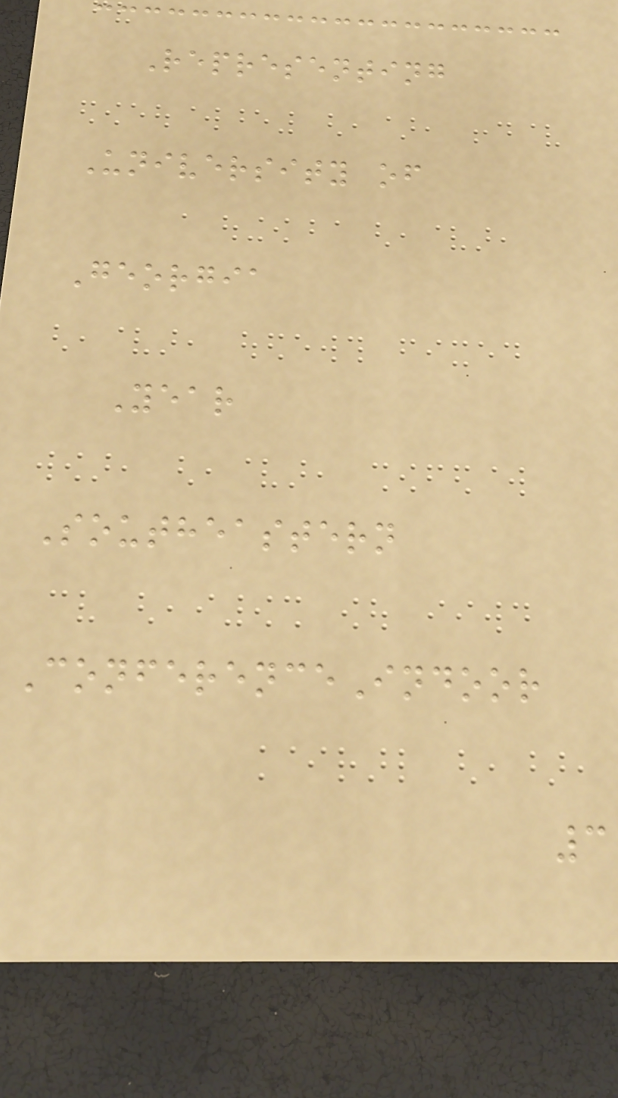Representing
University of
Georgia
Year
Southeastern
ConferenceIndoor
3
